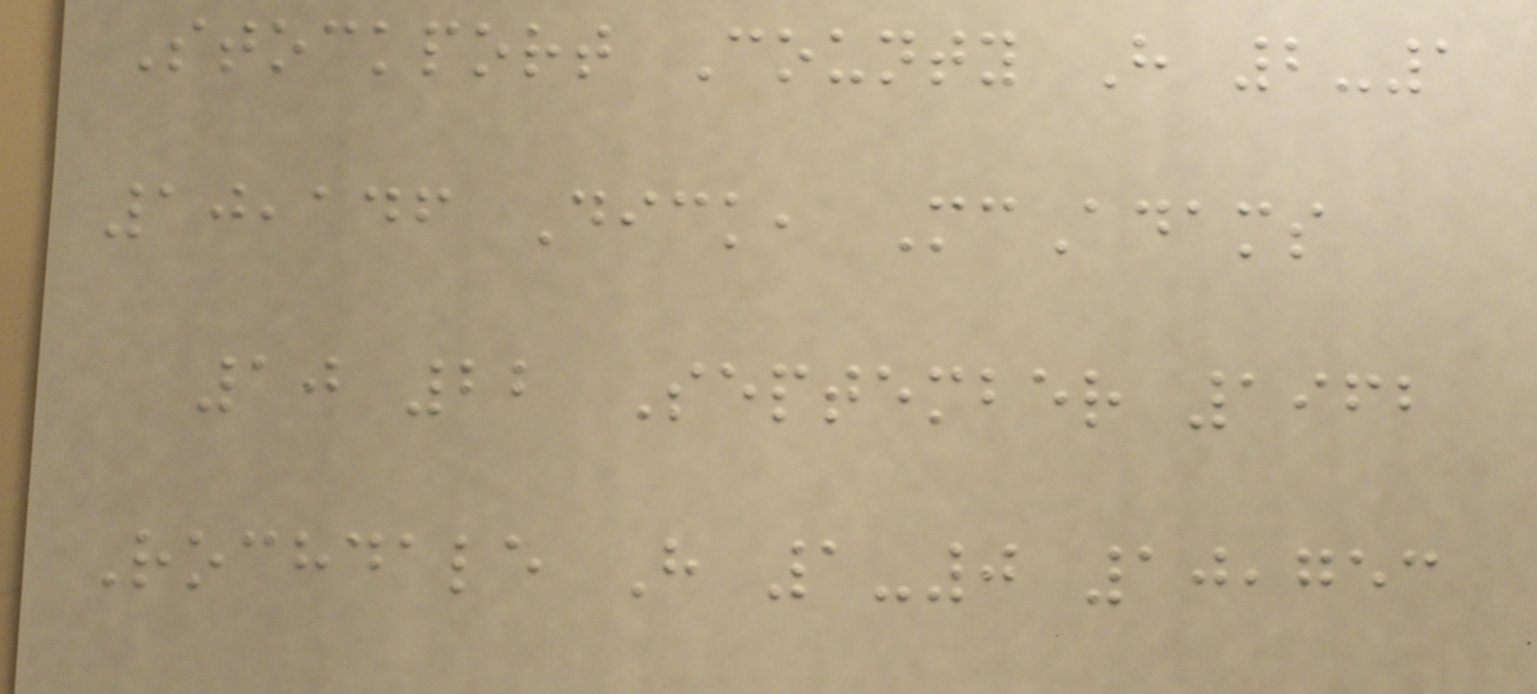Stockport County H 2-1
10,146 Dick, McAdams
10 22 September 1962
Rochdale H 1-0 10,753
